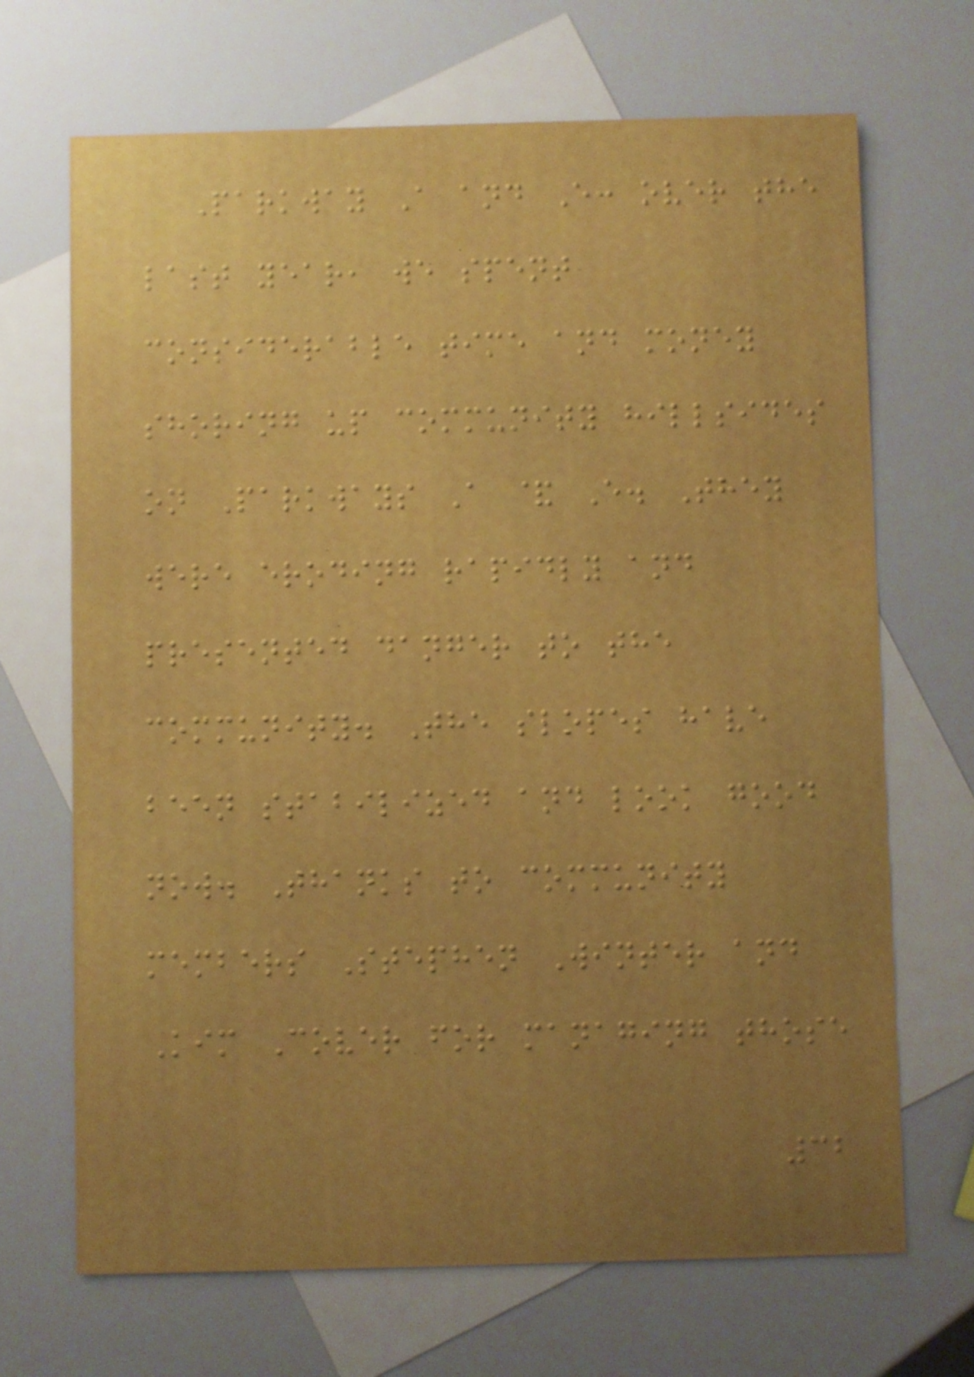Parkway A and E: over the
last year, we spent
considerable time and money
shoring up community hillsides
on Parkways A & E. They
were eroding rapidly and
presented danger to the
community. The slopes have
been stabilized and look good
now. Thanks to community
members Stephen Winter and
Kim Cover for managing those
32
